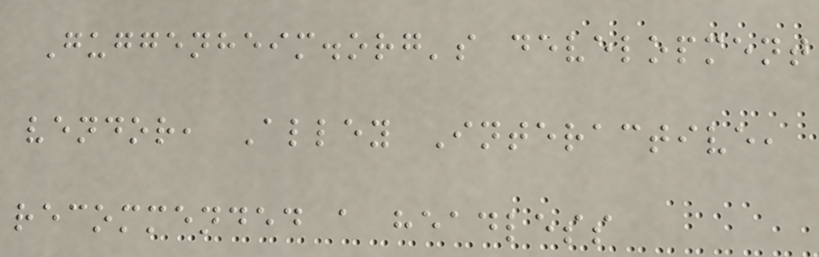Guggenheim.org's development
vendor, Alley Interactive,
recommended a headless
